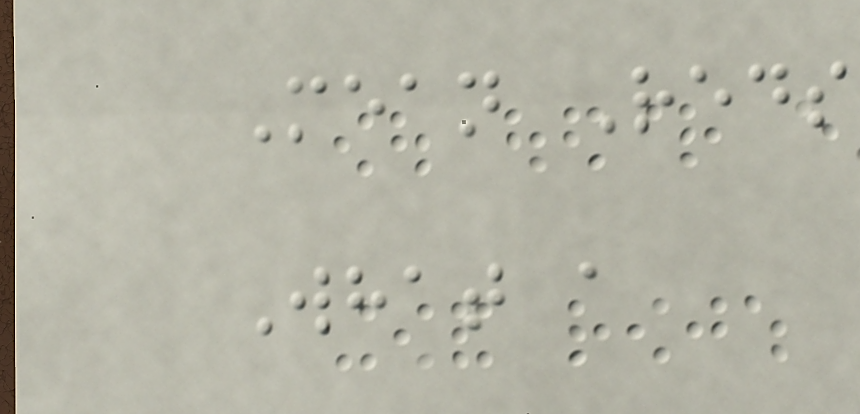Mean Reds
What a
